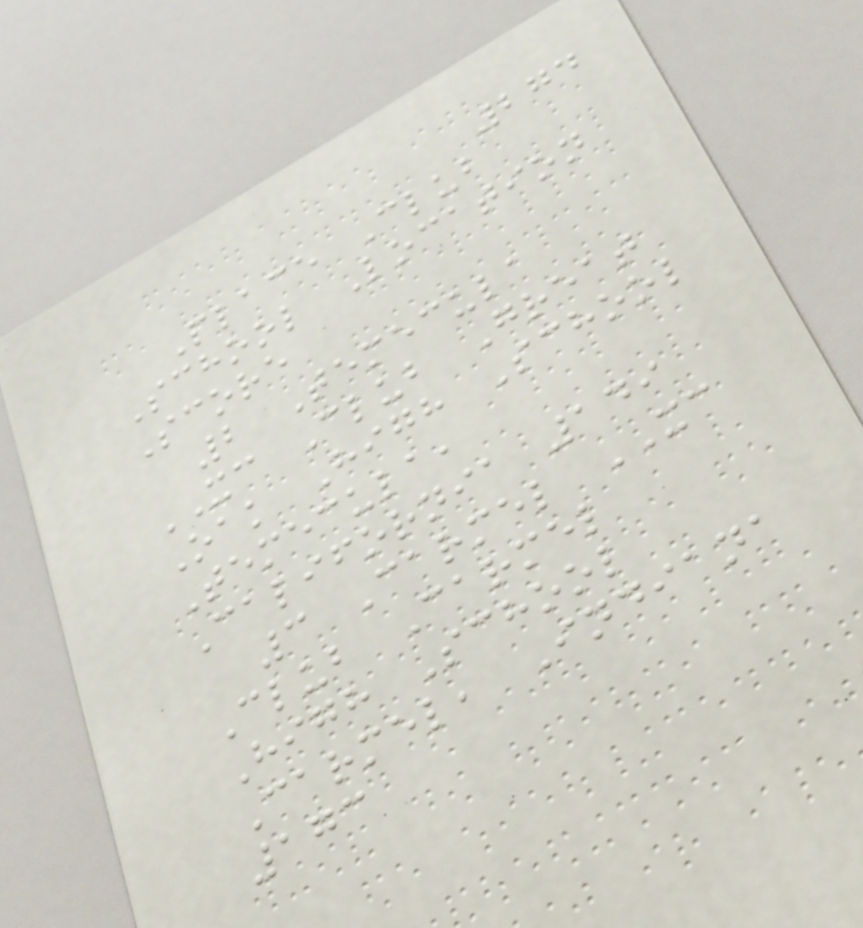274
Place Club
School Location
Score
2 Temecula
XC Club Great
Oak High School
Temecula,
California 149
3 Carmel XC
Club Carmel
High School
Carmel, Indiana
173
